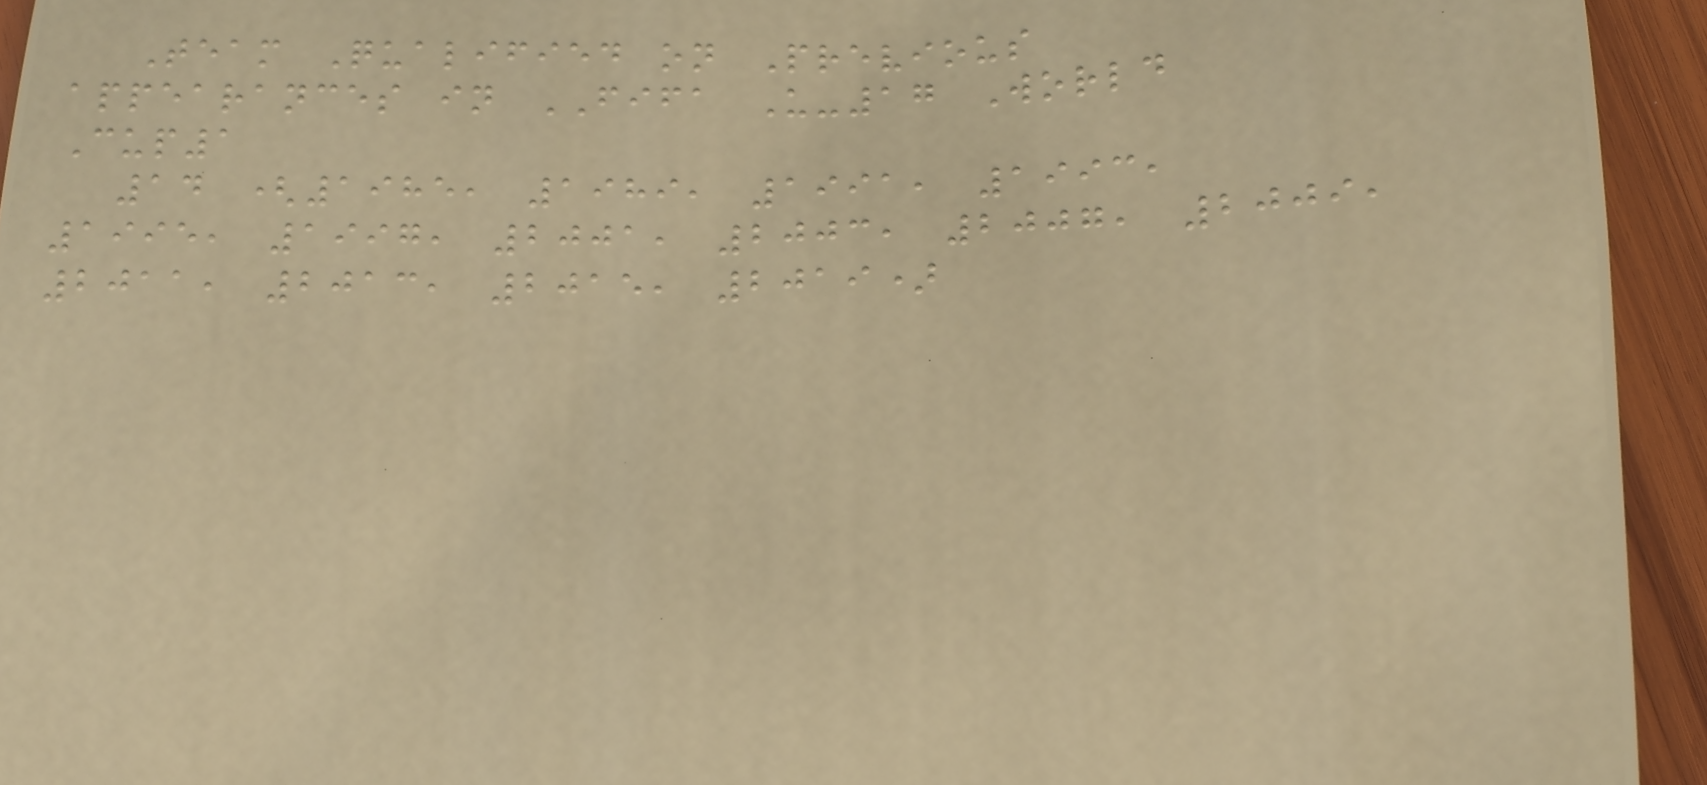Team Qualified on Previous
appearances in FIFA U-17 World
Cup1
14 (1985, 1989, 1991, 1993,
1995, 1997, 2001, 2003, 2007, 2009,
2011, 2013, 2015, 2019)
